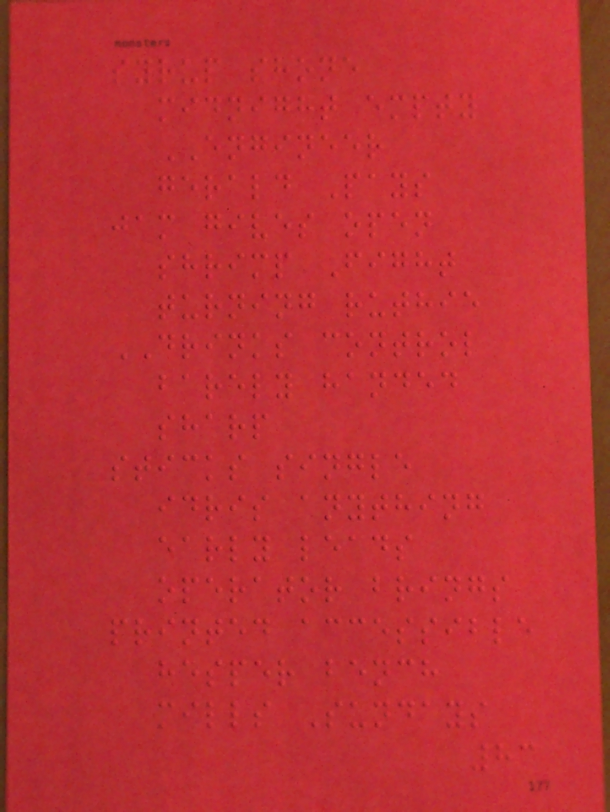syrup shone
midnight empty
ENGINEER
gerald Pays
jam gives open
shrimp Fight
turning ruthie
DRINKS control
barely handed
sharp
sticks single
idris anything
early leads
operator brings
printed accessible
hesper bench
mills Sundays
83
